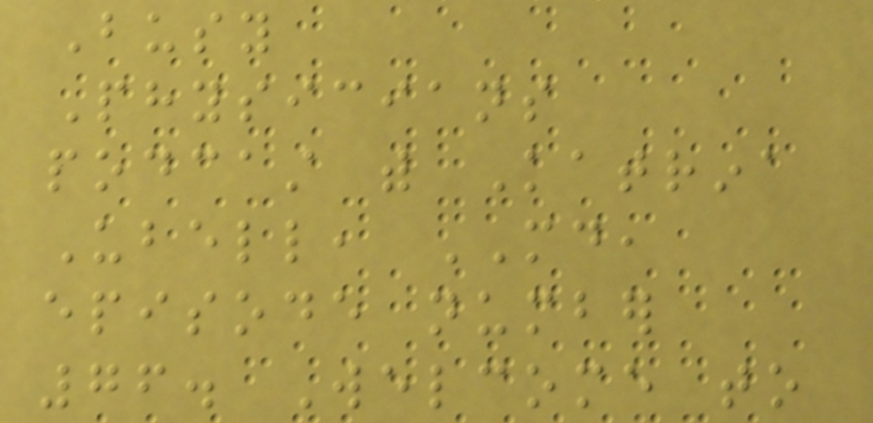Busy
Physicians
podcast with Katrina
Ubell, MD,
episode number
76. Welcome to
